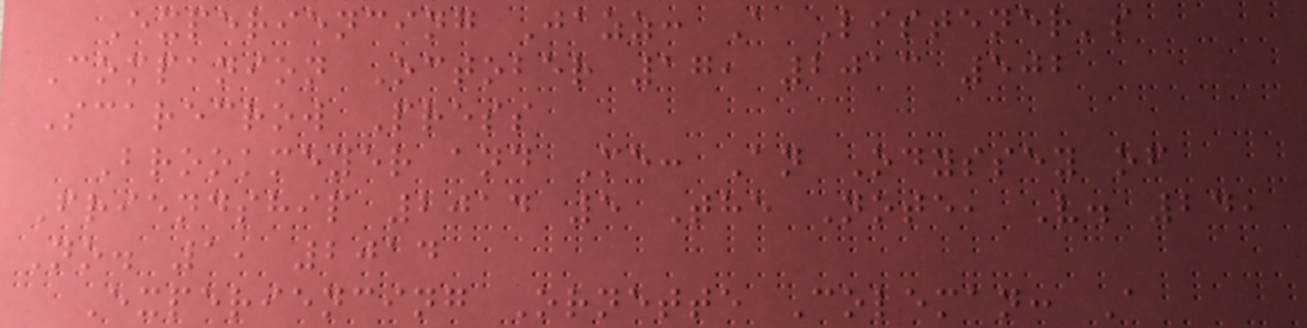Experiencing Jazz: A Listener's
Companion October 17, 2013 502
Scarecrow Press
Brookmeyer and Me: An Odyssey of
Friendship 2014 5 The Note, V. 24,
No. 1, 2014
Experiencing Ornette Coleman: A
